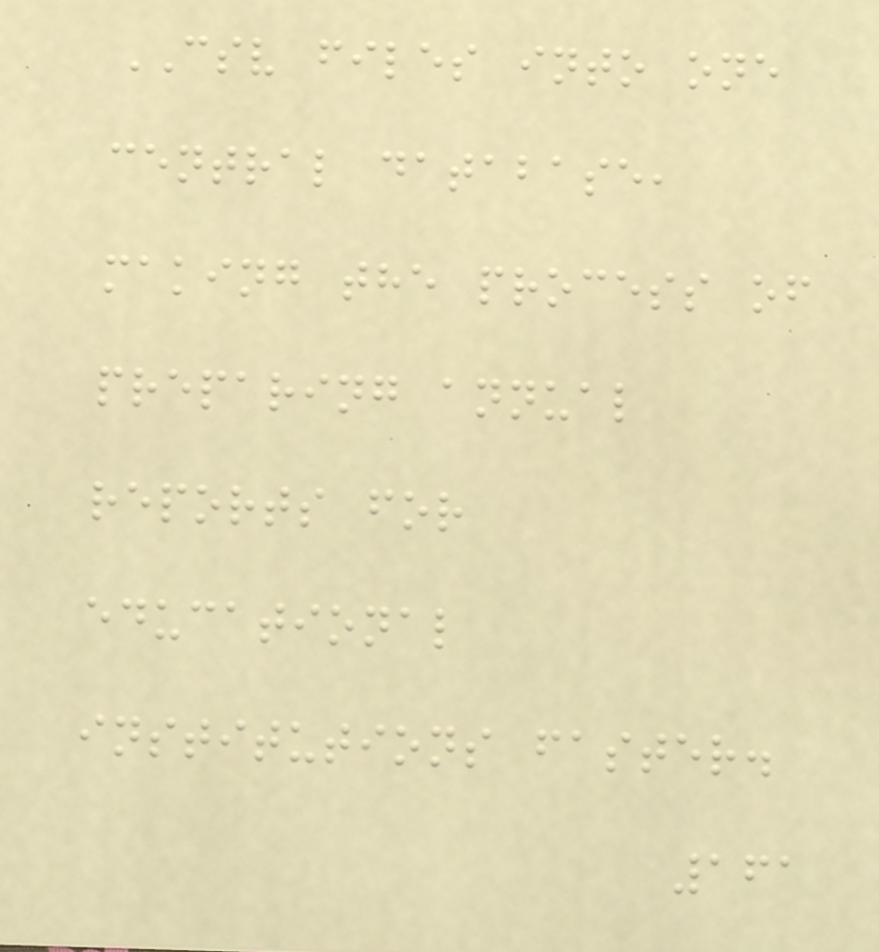CSV files into one
central database,
making the process of
preparing annual
reports for
educational
institutions faster.
161
